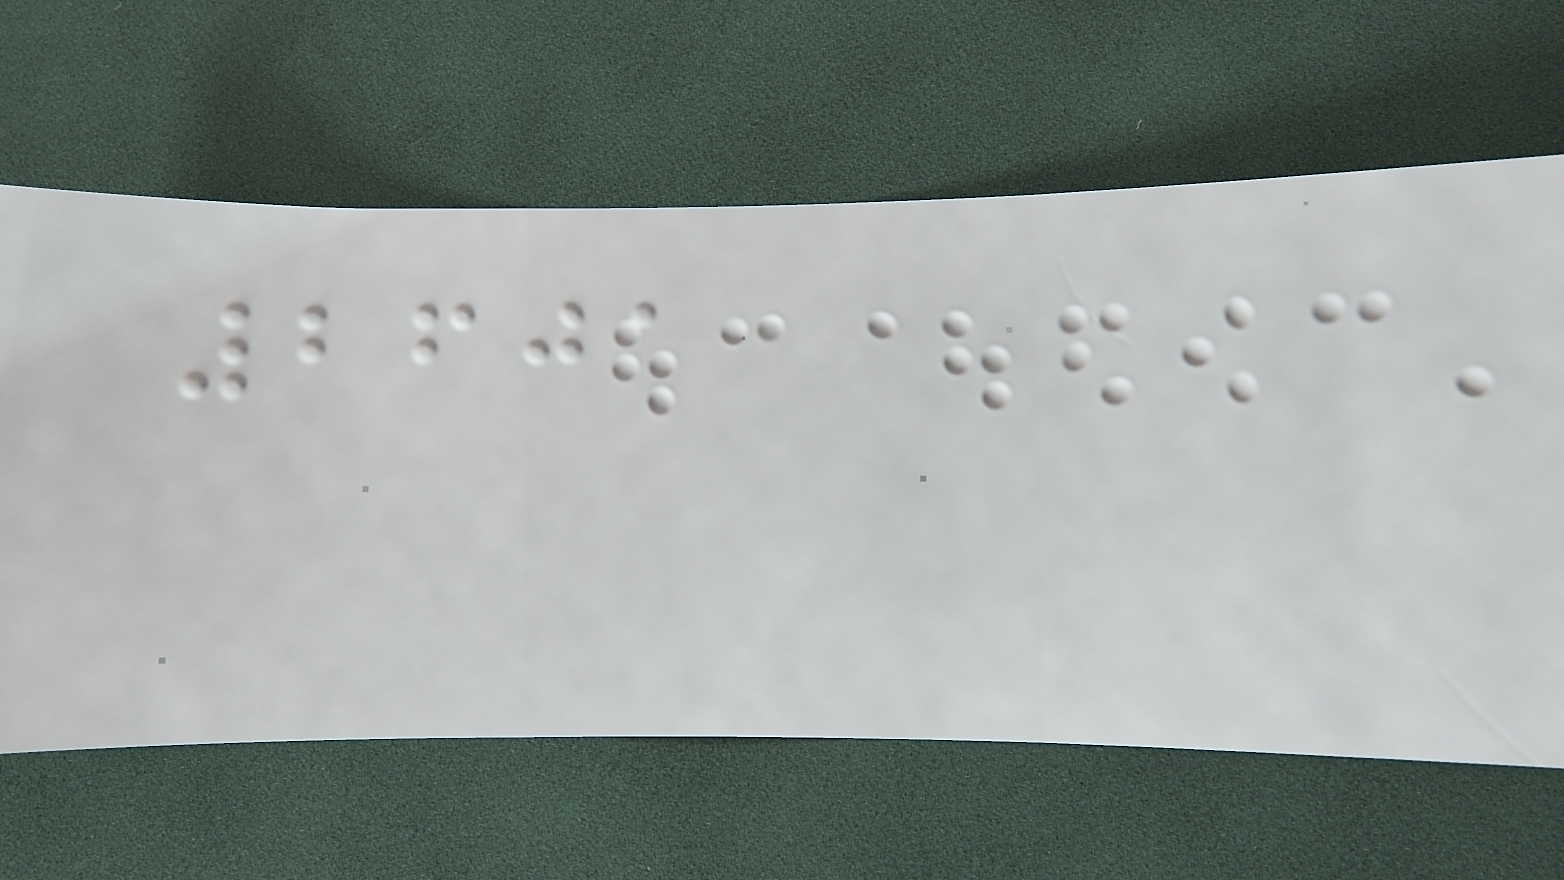2601
